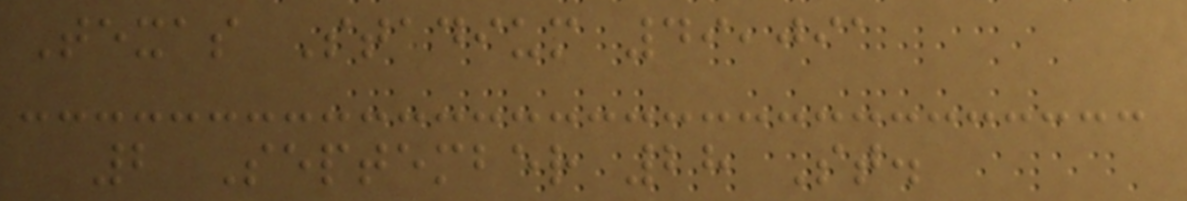Texas Stadium 49,091
2 September 28 St.
